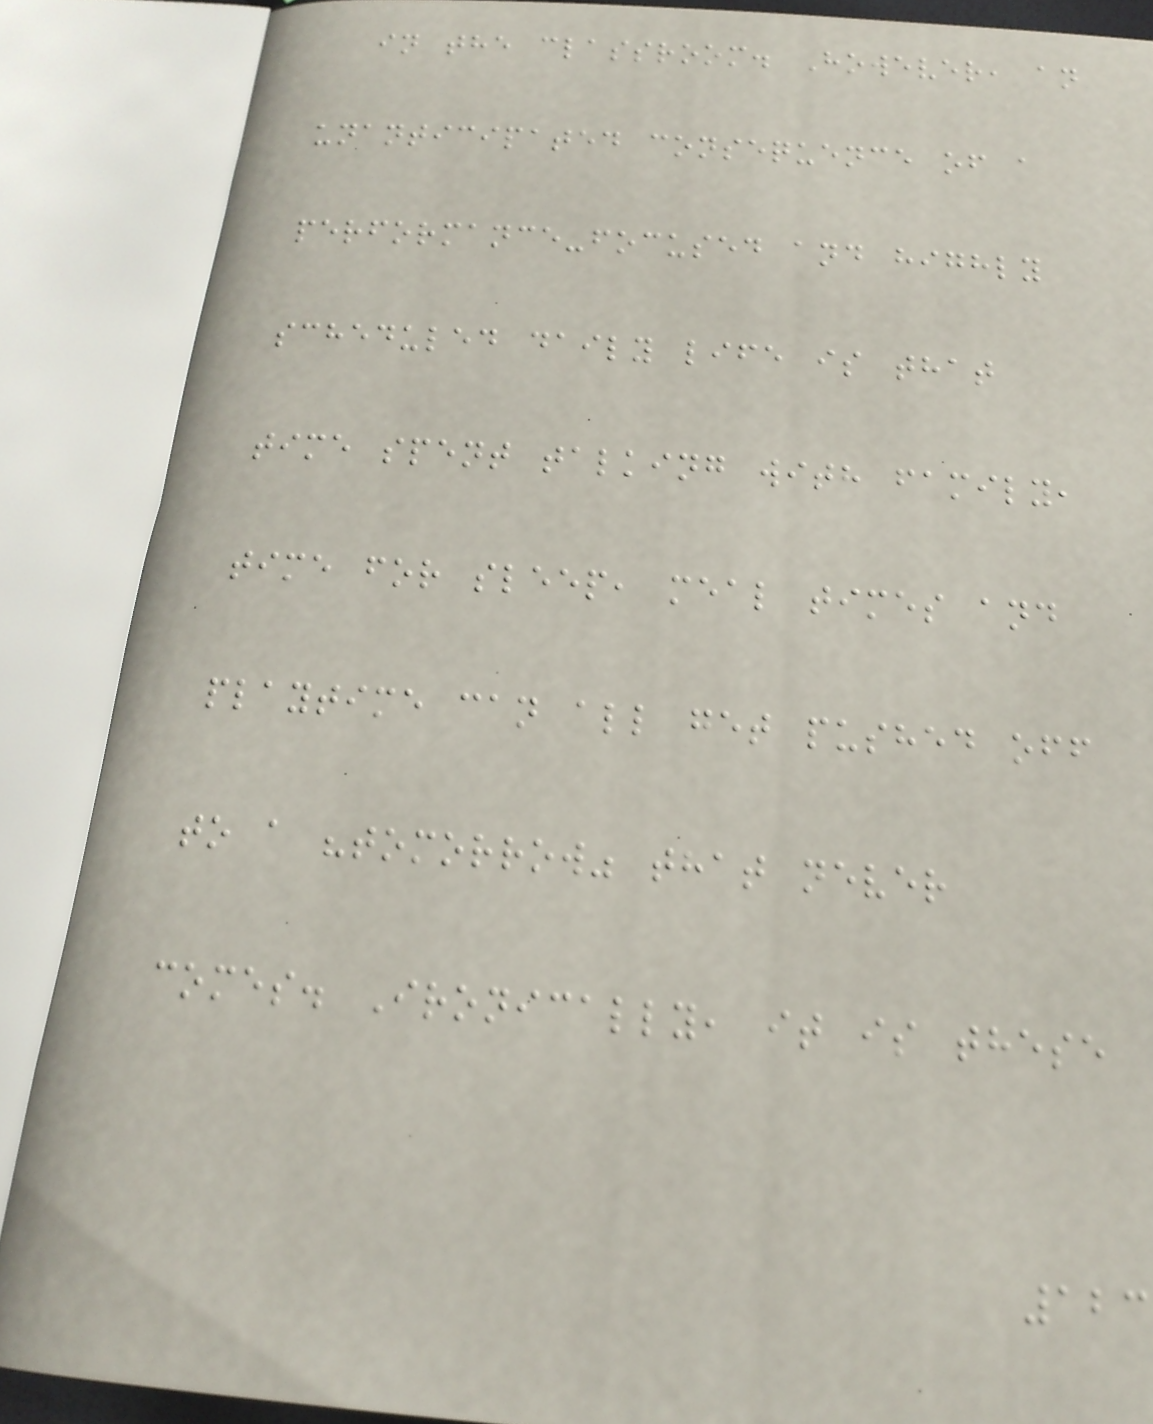in the classroom. However, an
unanticipated consequence of a
performance-focused and highly
scheduled daily life is that
time spent talking with family,
time for sleep, meal times and
playtime can all get pushed off
to a "tomorrow" that never
comes. Ironically, it is these
123
